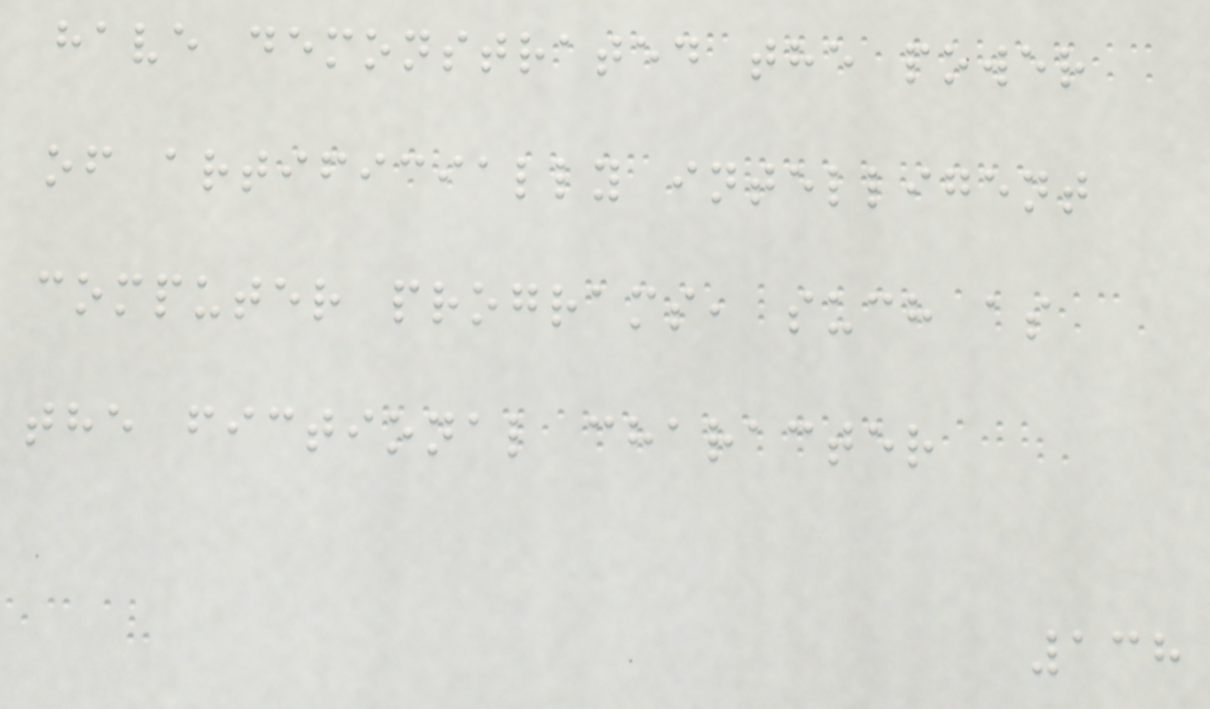have demonstrated the power
of artificially intelligent
computer programs, such as
the fictional character
138
